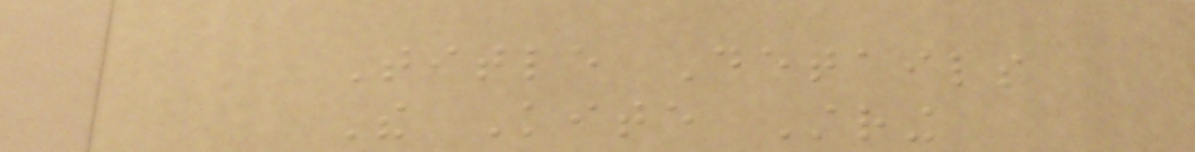Title Details
The Kite String
